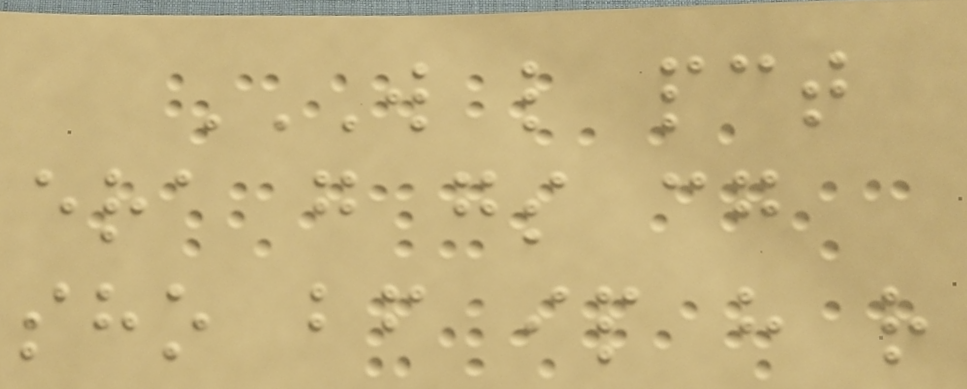W L PCT
ERA G GS CG
SHO BF IP H R
